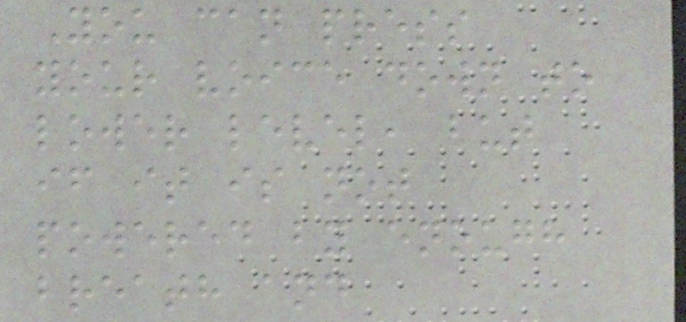You can press
your voice down to
lower level, but
if it is not
powered by enough
breath and
